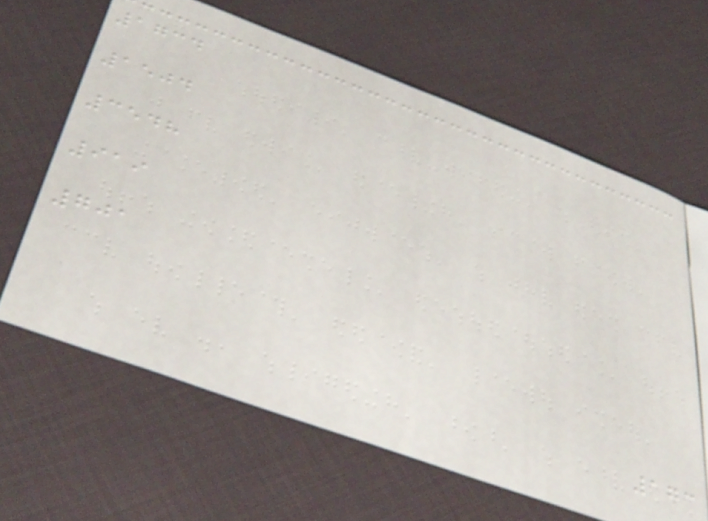1734
1504
3548
919
701
173
